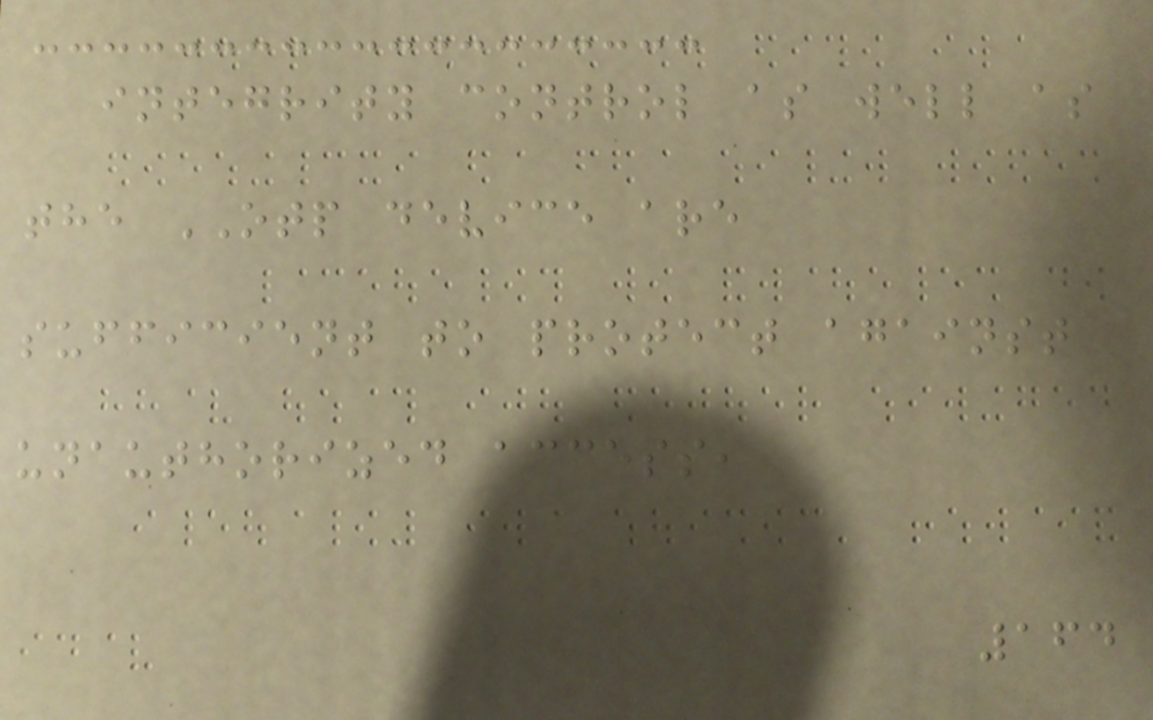integrity control as well as
the OTP device are
sufficient to protect against
unauthorized access,
164
